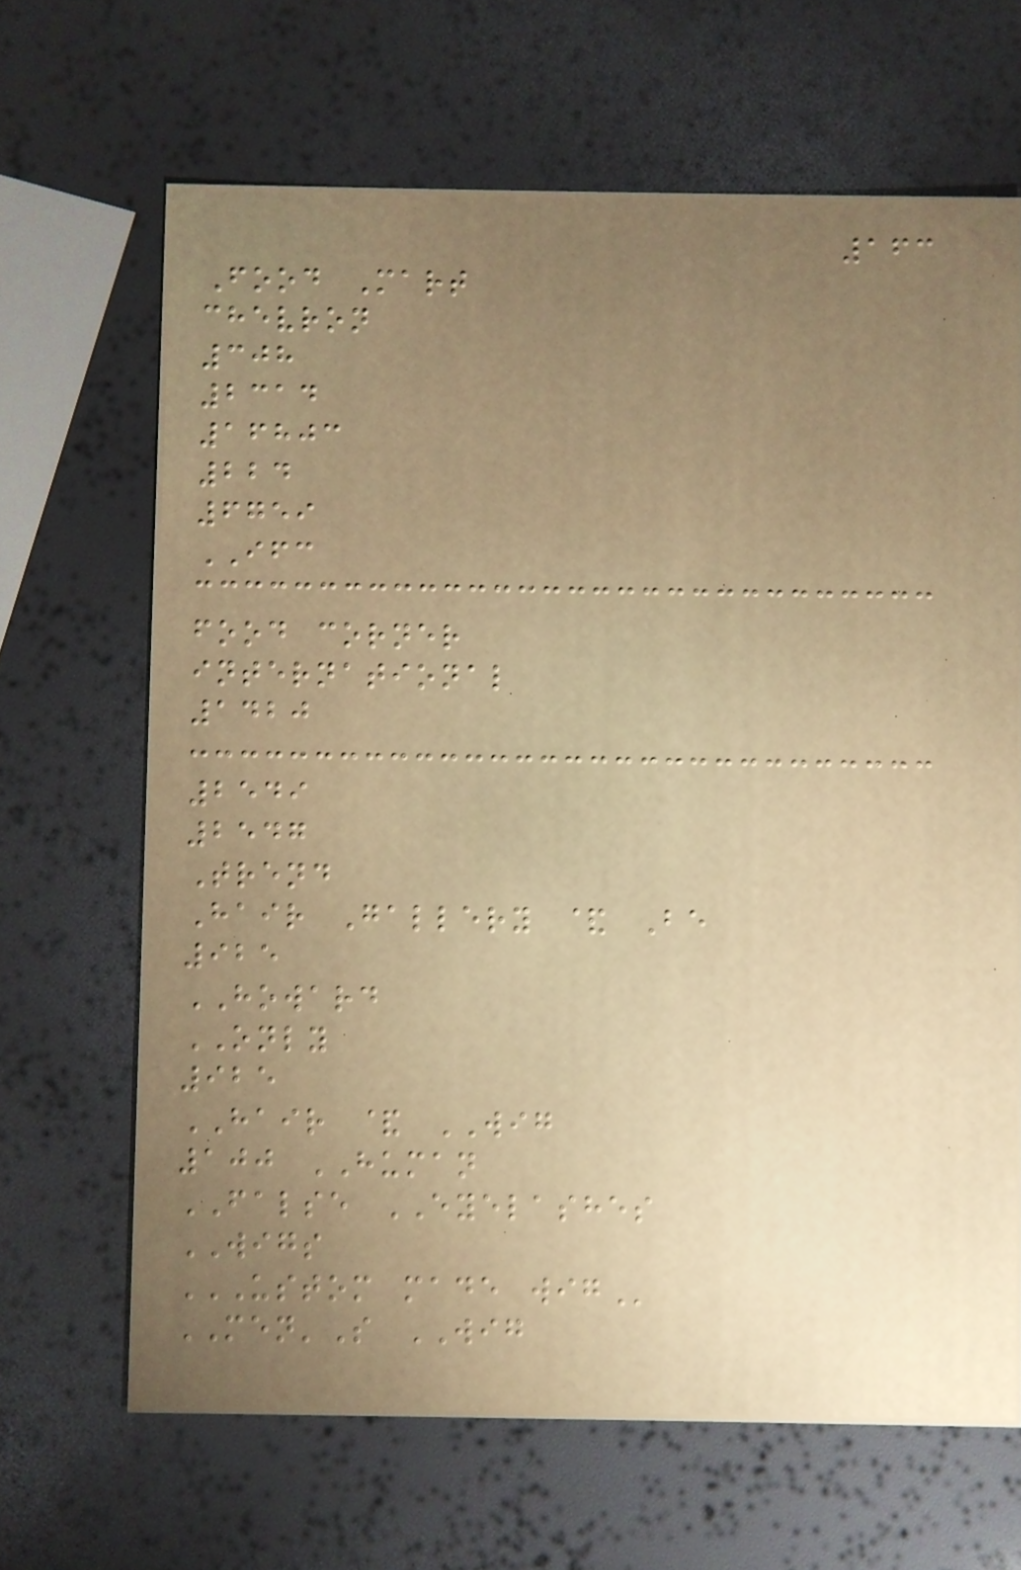163
Food Mart
chevron
308
2314
16803
224
6759
IFC
food corner
international
1420
2549
2547
Trend
Hair Gallery & Be
925
HOWARD
ONLY
925
HAIR & WIG
100 HUMAN
FALSE EYELASHES
WIGS
USTOM MADE WIG
MEN'S WIG
